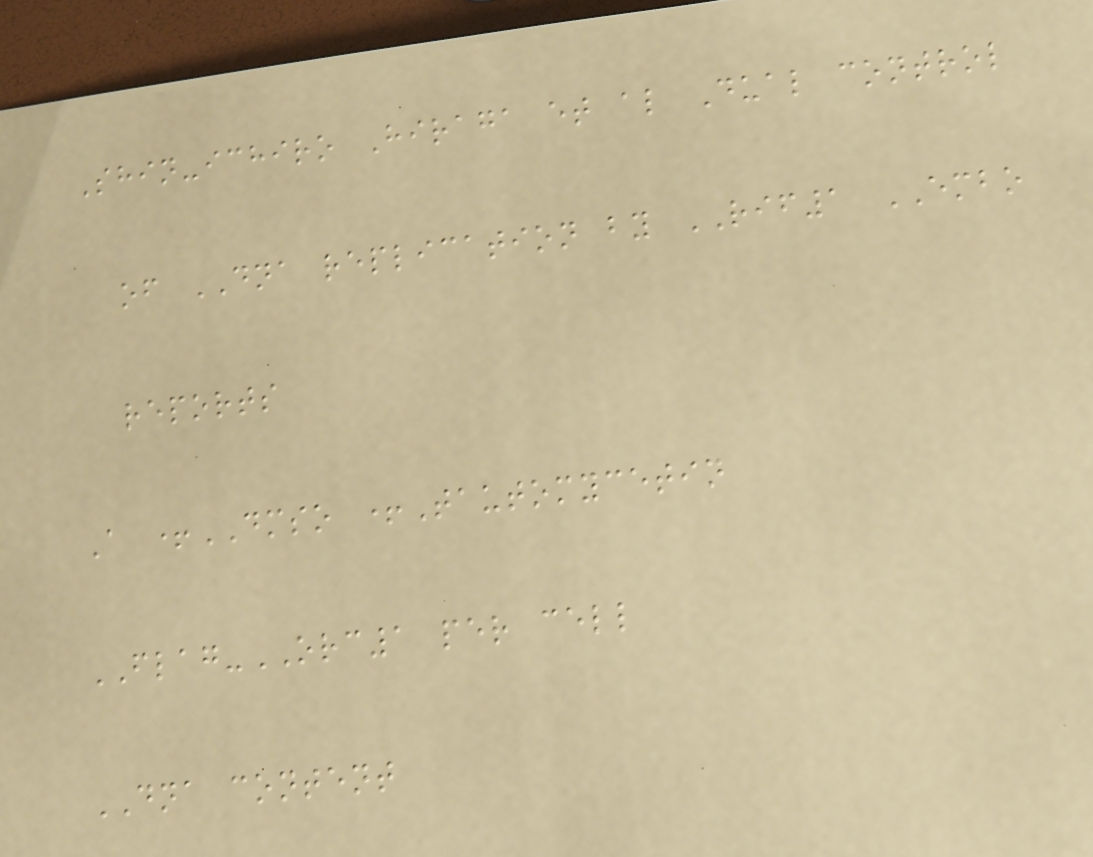Shin-ichiro Hiraga et al Dual control
of DNA replication by RIF1 EMBO
reports
A +DMSO +Tautomycetin
FLAG-ORC1 per cell
DNA content
